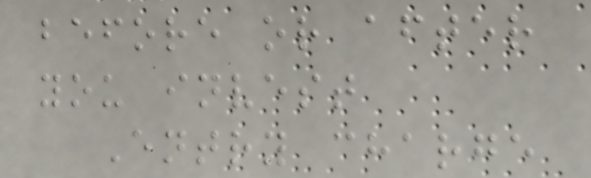before or after
you invest
Entry charge
